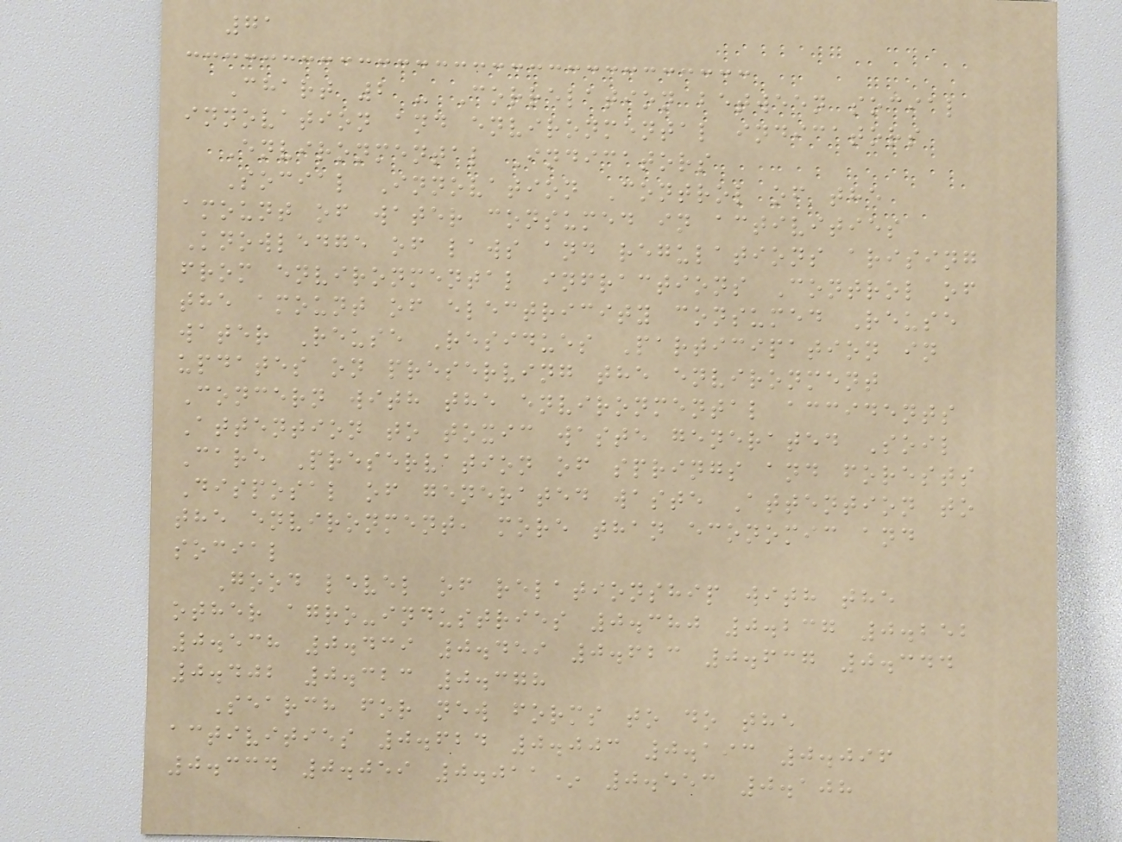71
Chart 2 - Correlation between social
innovation and environmental indicators
Environmental Indicators
Social Innovation Control of the
amount of water consumed in activities
Knowledge of laws and regulations arising
from environmental infractions Control of
the amount of electricity consumed Reuse
water Reuse Residues Participation in
updates on preserving the environment
Concern with the environmental accidents
Attention to toxic waste generated Soil
Care Preservation of springs and forests
Disposal of generated waste Attention to
the environment, more than economic and
social
Good level of relationship with the
other agro-industries 0.380 0.237 0.252
0.538 0.439 0.459 0.623 0.637 0.344
0.402 0.323 0.378
Search for new forms to do the
activities 0.624 0.003 0.193 0.096
0.334 0.059 0.011* 0.553 0.108
